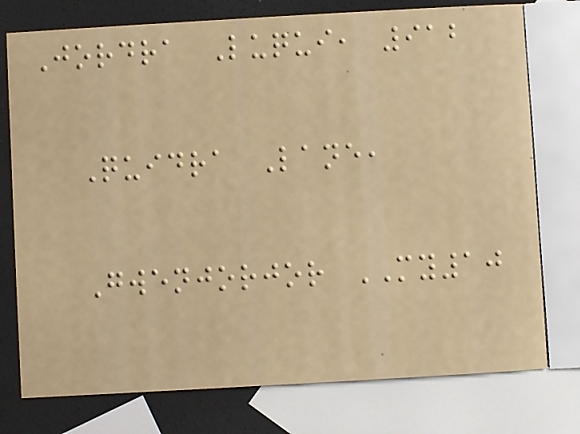Jordra Luqui, 912
Quidra Lane,
Gwenjorjor MY10
